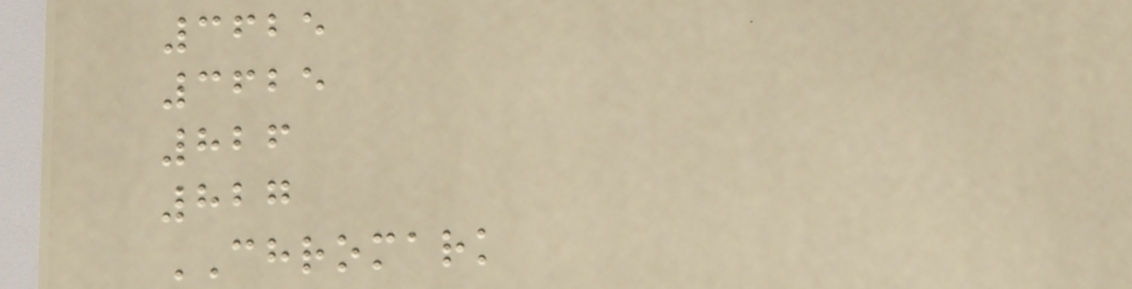3625
3625
826
827
CHROMARK
